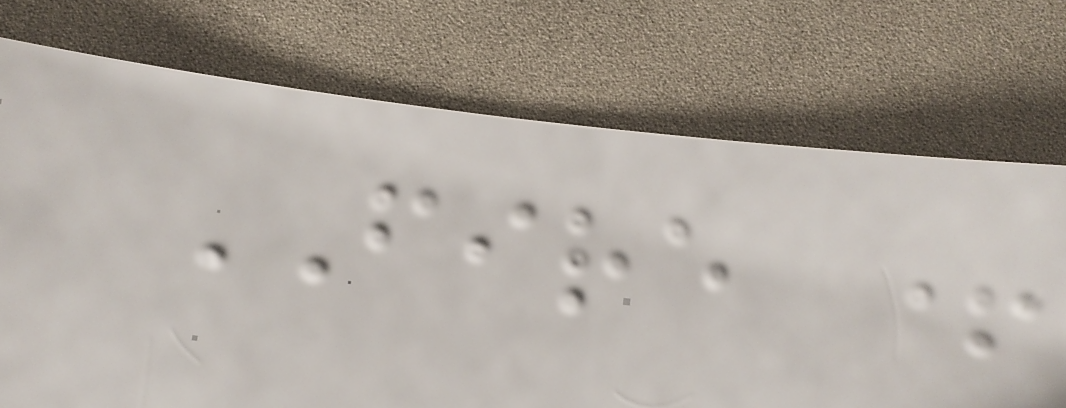FIRE +
